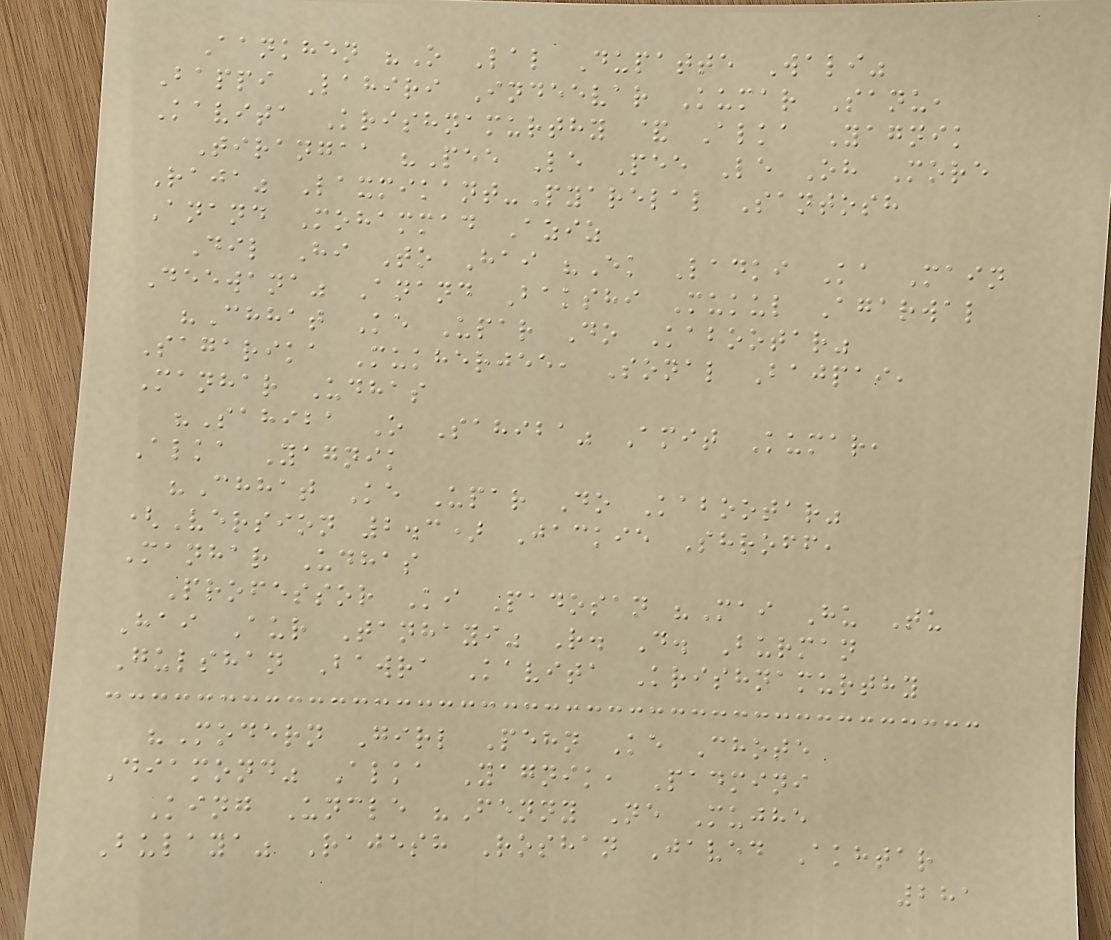Aankhen "O Lal Dupatte Wali"
Bappi Lahiri Indeevar Kumar Sanu,
Kavita Krishnamurthy & Alka Yagnik
Tirangaa "Pee Le Pee Le Oh More
Raja" Laxmikant-Pyarelal Santosh
Anand Mohammad Aziz
Dil Hi To Hai "Ek Ladki Ka Main
Deewana" Anand Bakshi Mukul Agarwal
"Chhat Ke Upar Do Kabootar"
Sagarika Mukherjee, Sonal Bajpai,
Manhar Udhas
"Sahiba O Sahiba" Amit Kumar,
Alka Yagnik
"Chhat Ke Upar Do Kabootar"
(Version 2.3) Jackie Shroff,
Manhar Udhas
Professor Ki Padosan "Mai Hu Tu
Hai Aur Tanhayi" R. D. Burman
Gulshan Bawra Kavita Krishnamurthy
"Modern Girl Pehn Ke Chote
Diamond" Alka Yagnik, Padmini
King Uncle "Fenny Ne Mujhe
Bulaya" Rajesh Roshan Javed Akhtar
281
